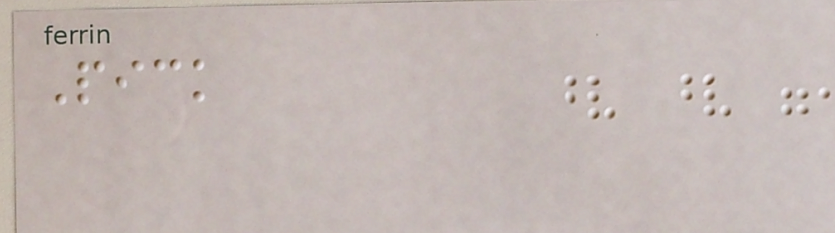Pick
